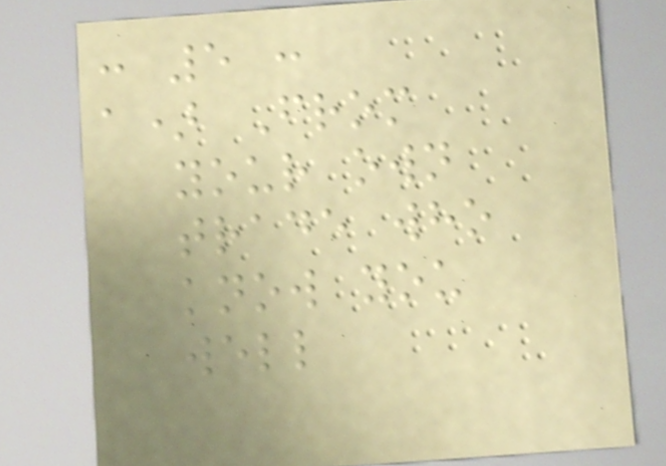: 5 :
a) From
your own
trade who
know you
well
